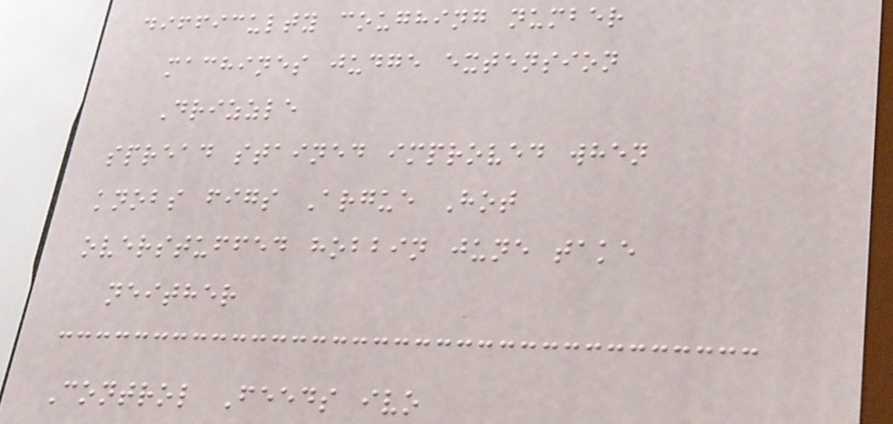difficulty coughing number
machines judge extension
Drizzle
spread stained improved when
knobs figs Argue Hot
overstuffed hobbin june take
neither
Control Feeds ivo
